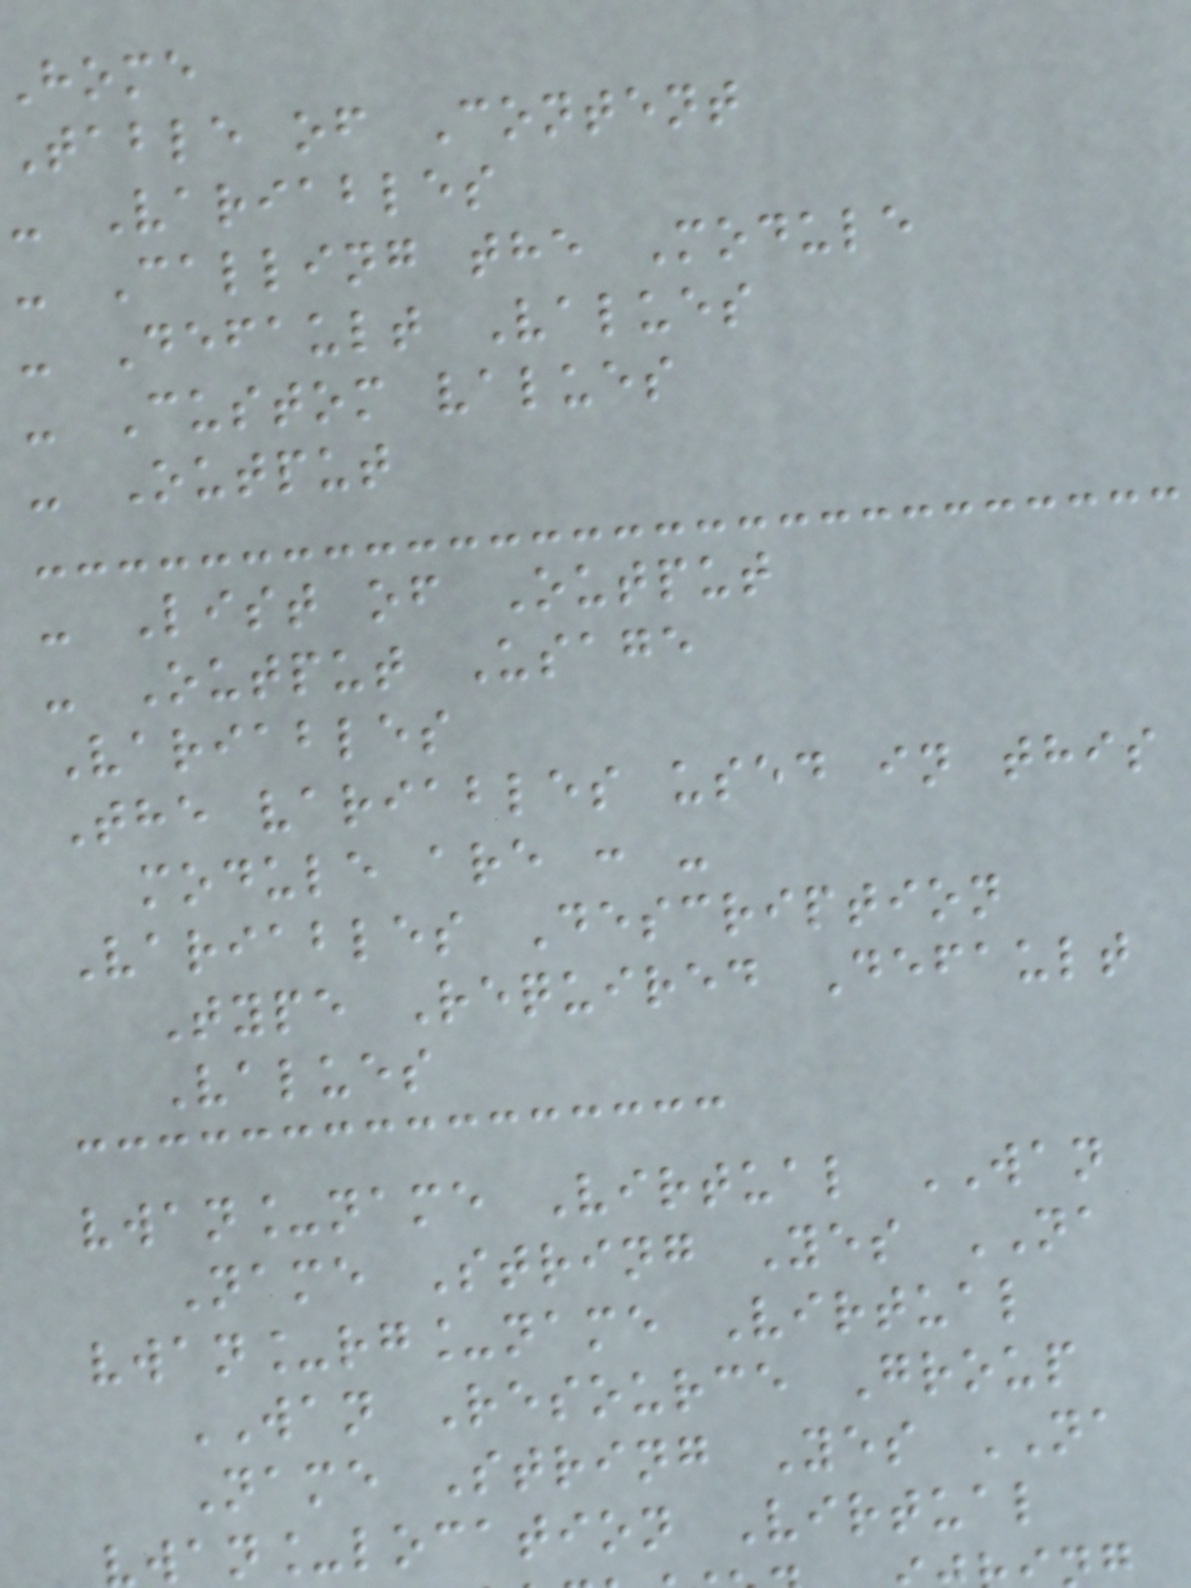home
Table of Content
- Variables
- Calling the Module
- Default Values
- Custom values
- Output
- List of Output
- Output Usage
Variables
The variables used in this
module are : -
Variables Description
Type Required Default
Values
vwan_name Virtual WAN
Name String Yes NA
vwan_rg_name Virtual
WAN Resource Group
Name String Yes NA
wan_location Virtual
